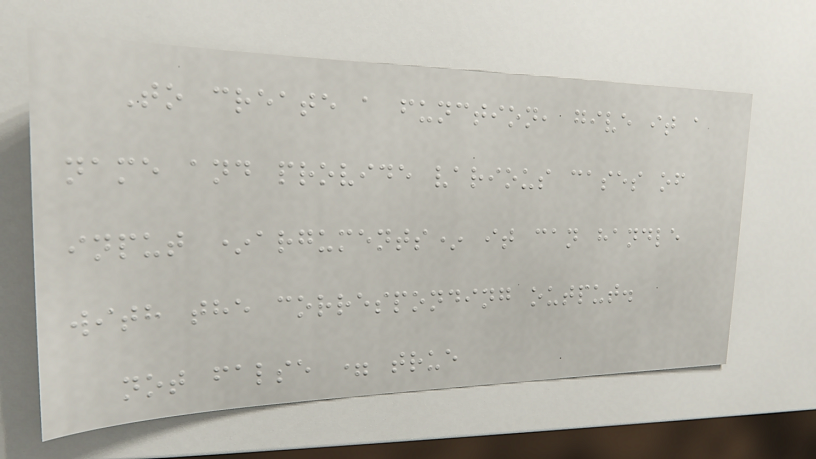To create a function, give it a
name and provide various cases of
input *arguments* it can handle
with the corresponding output.
not false = true
